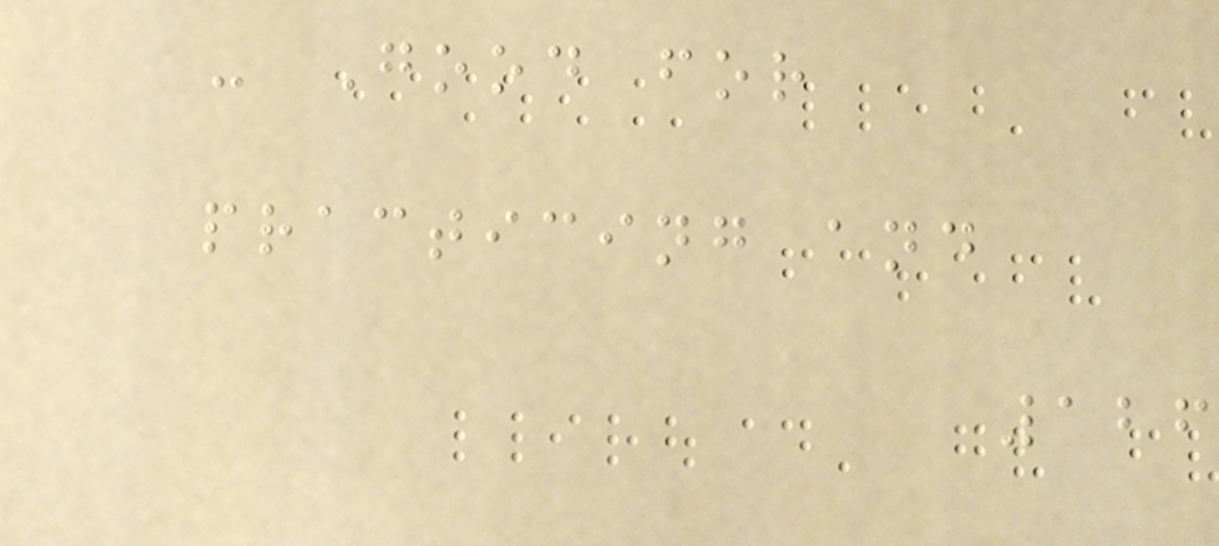- Good for
practicing and
126
